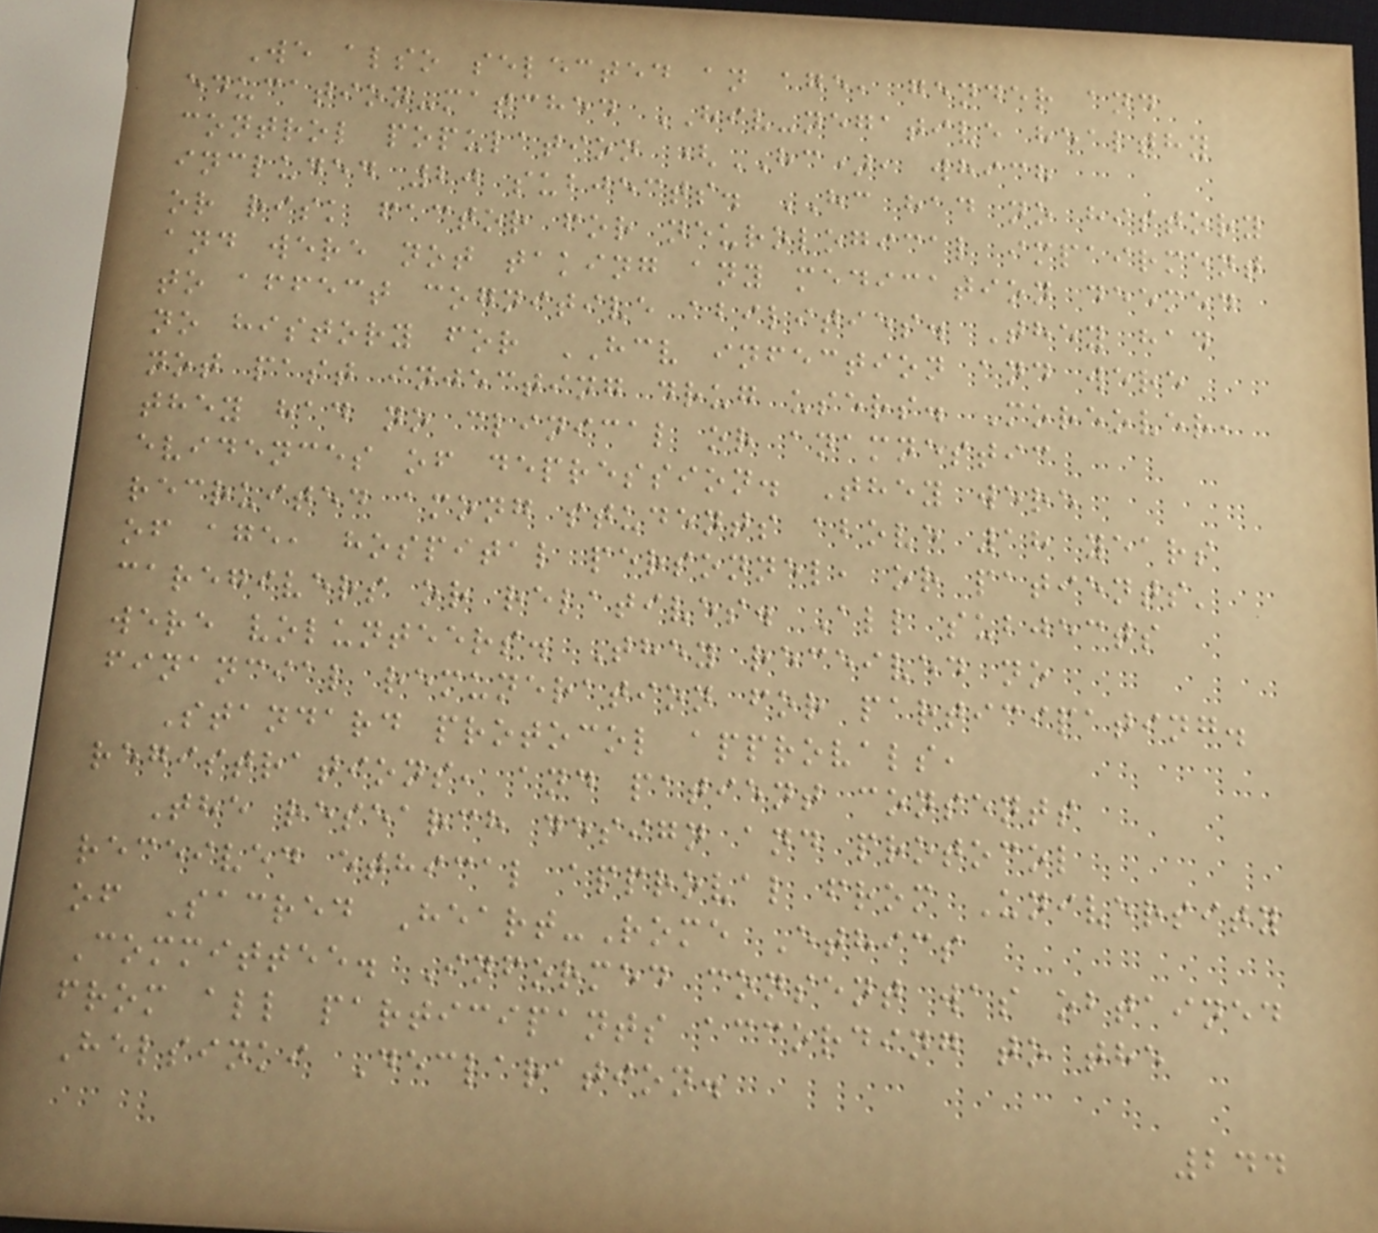We also selected an age, gender and
education-matched HIV-negative healthy
control population (HC), which
included 20 subjects. HC had no history
or risk factor for neurological impairment
and were not taking any medication deemed
to affect cognitive abilities. They had
no history for HCV infection and were
not past injecting drug users. Moreover,
they had no clinical or anamnestic
evidences of depression. They were
recruited among students above 18 years
of age, hospital personnel, or patients'
caregivers or relatives. All subjects
were volunteers. They received no
financial remuneration for participating.
Standard protocol approvals,
registrations, and patient consents
The research design and protocol
received ethical approval from University
of Sacred Heart-Rome Ethics
Committee. Informed consent was obtained
from all participants according to the
Helsinki Declaration.
244
